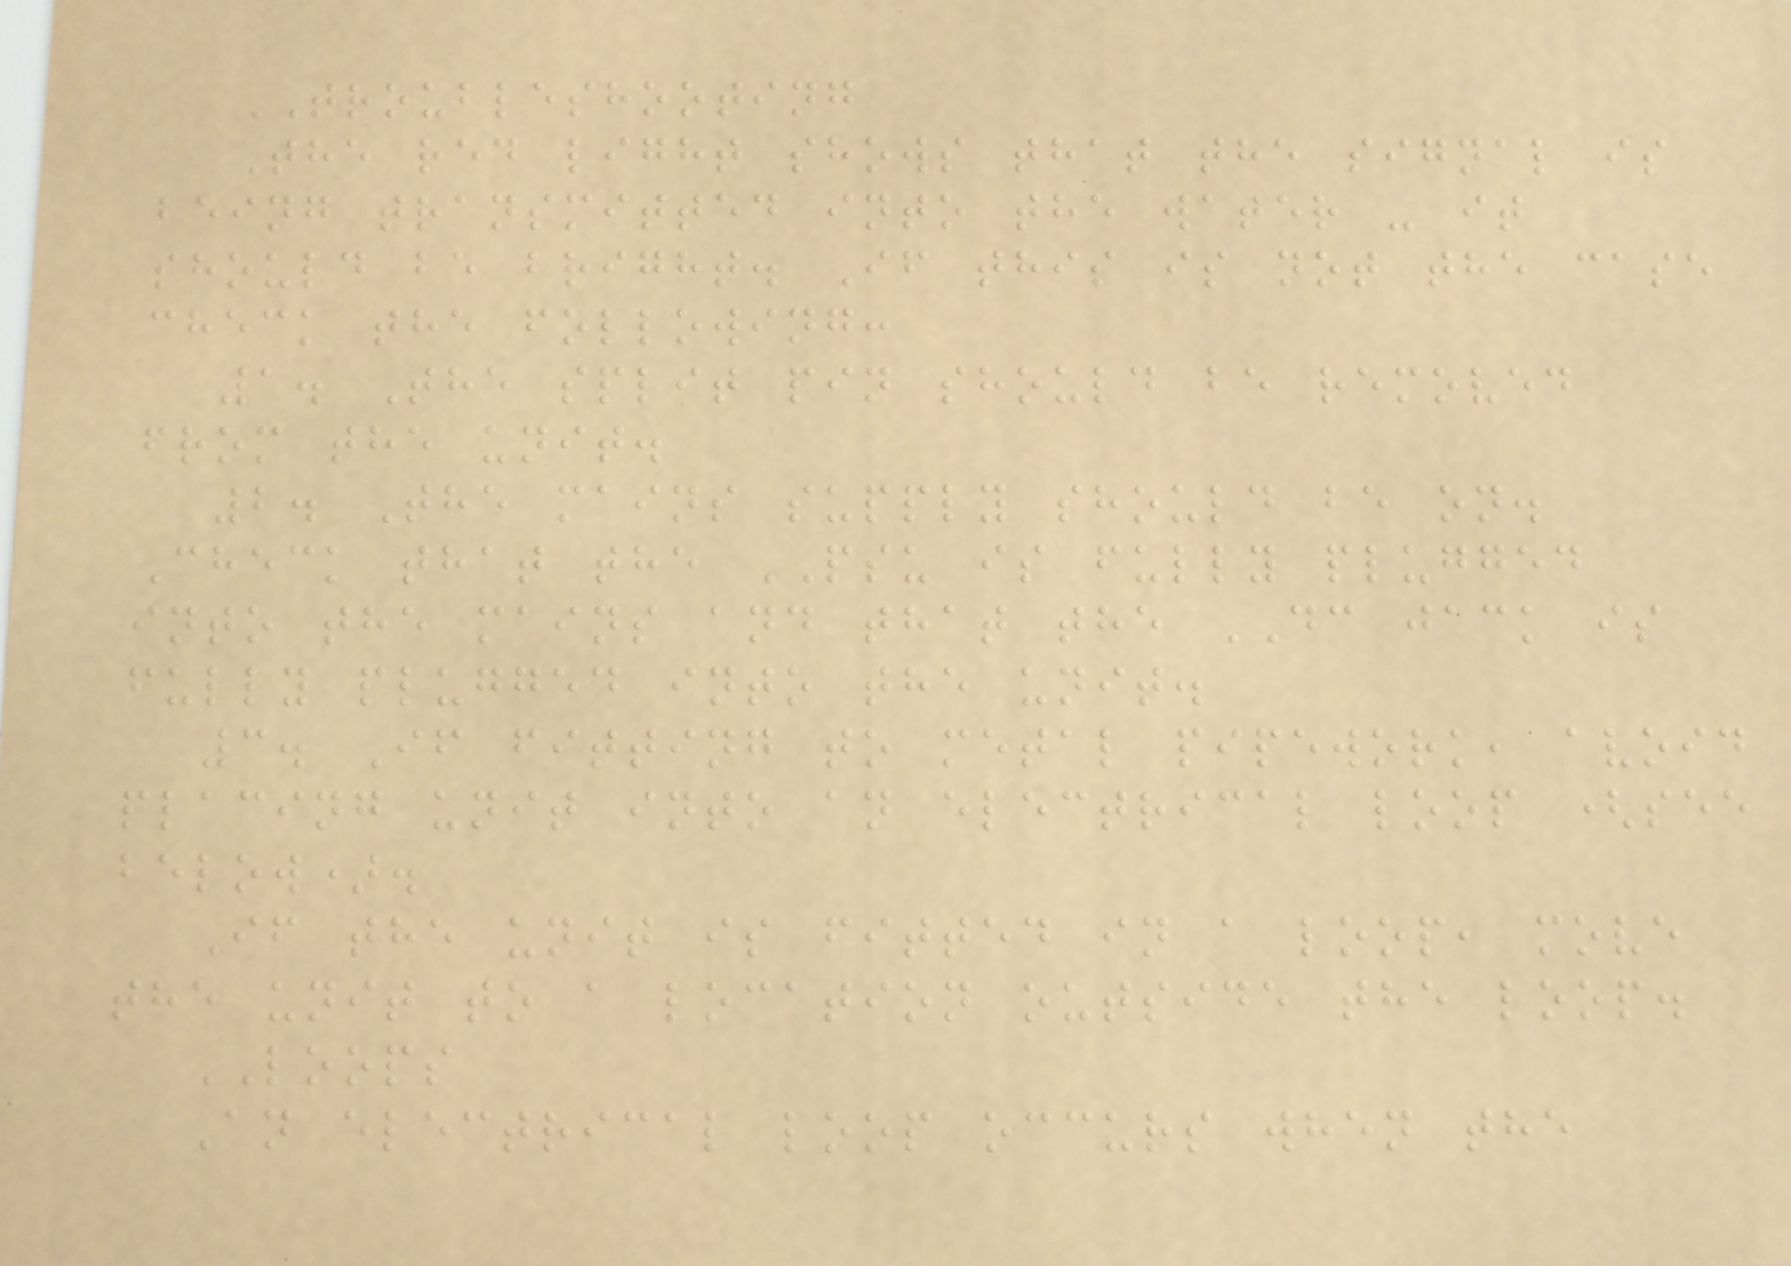TROUBLESHOOTING
The red light shows that the signal is
being transmitted into the water - it
should be bright. If this is not the case
check the following:
1. The split pin should be removed
from the unit.
2. The mains supply should be on.
Check that the PSU is fully plugged
into the mains and that the DC jack is
fully plugged into the unit.
3. If fitting to metal pipework, avoid
placing unit into an electrical loop (see
below).
If the unit is fitted in a loop, move
the unit to a location outside the loop.
LOOPS
An electrical loop occurs when the
